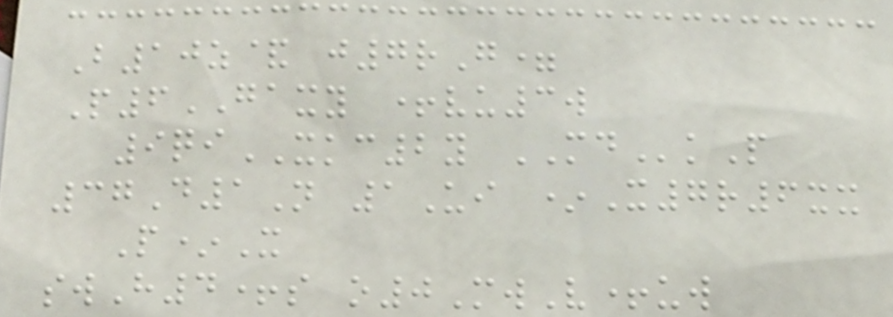B10z& j7rG=
P6GAXY +vu3w
9qiXKC2y MDkP
37D1N 1Ui *X7r6xx
P*X
swH4+s o0MwV+uw
